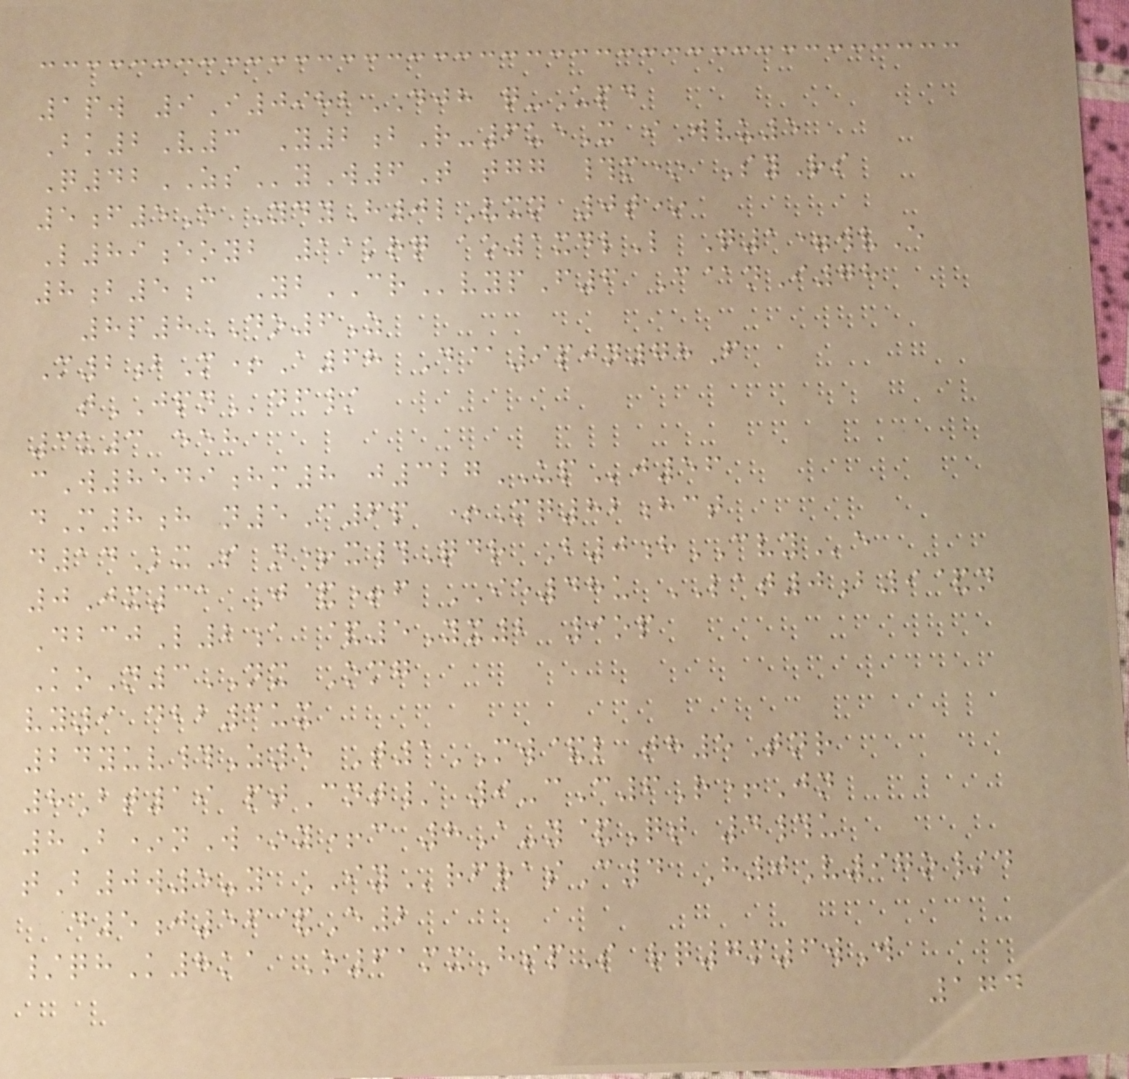1pw 9I0982DJH q-Upd
Bk2V3 Y2bR-6ueX iWvu5
Q42ZSyW6T tgg #m* SyRs
5f5O YdyH0lVxn 0t*
L89eoyb 11krq ao1xdlL Q1=wvE
8b5c YbCRvypF6 C@nI78
8p8DO6Z
M2bM+A68 D@9pjn78F
tJPNdf/
3u3 eeh
cW8549hm8 j327UPj56
dM8h n5C6p +Mq82hct
d14KxS n+x#Qdr B0hCVYe
0Jx31 J&+f IE48u LAT0b9&n
DbcjL2a &5Yx2 9op
KoN3NX Omg
vy9 dbb3ux
24yuv#Z5 T1MW&l th5Tnr
8Bt19 ptCnt/ 9-cC6R+Jn
8B*nW*y+c 8A-y&Qt 4#u
tB0w5-y IYrfrasC4 H0V97o/d
d5j56&E2
/qhK8ka O61mxHspS rq7m6wW
174
